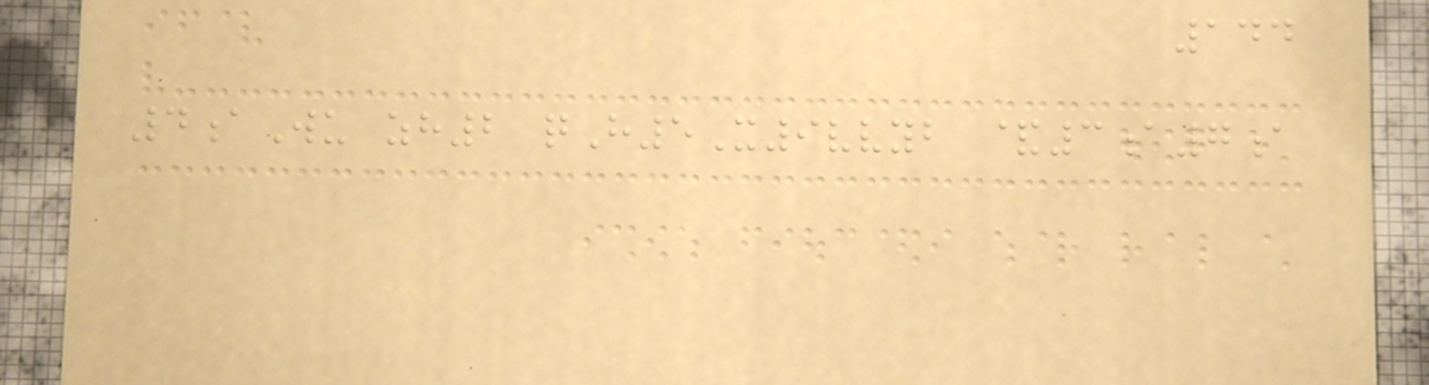144
4aWu zh2 qH5X9vvyb &3a7a
